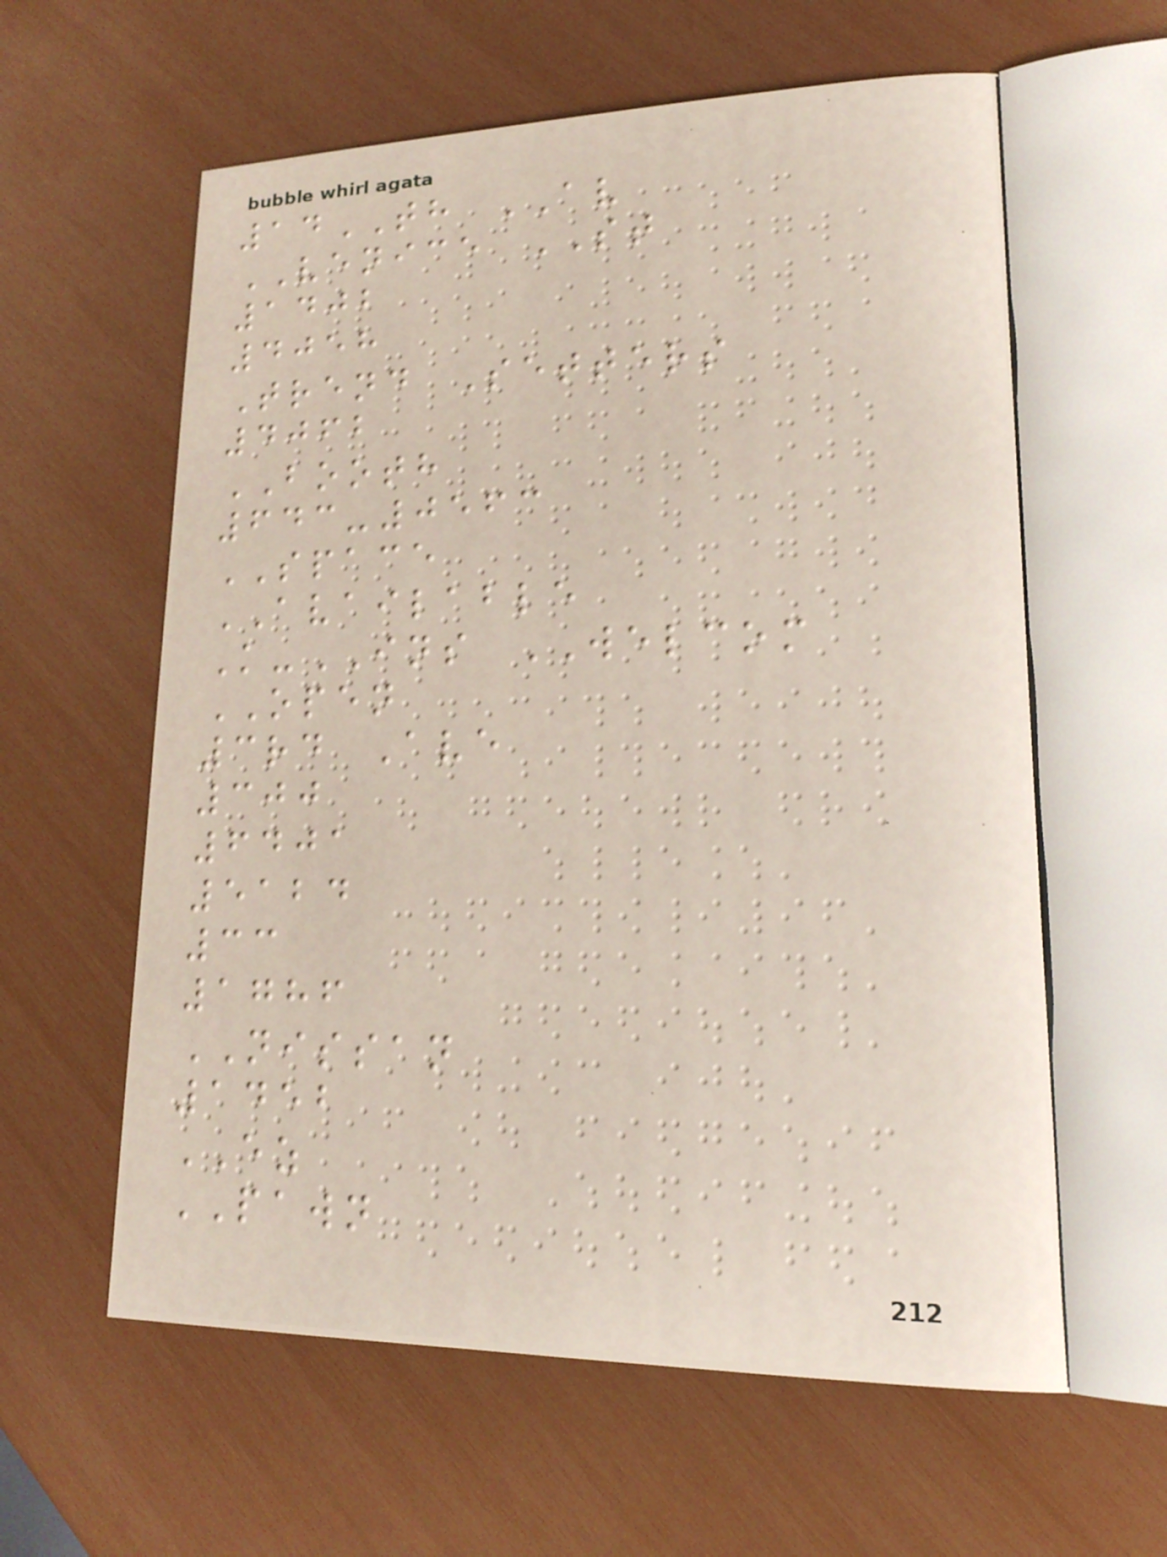14TH AV
VENICE ST
1402
4058
Trend Setters
4062
BOOTH
643-0563
SPACE
AVAILABLE
K-INS WELCOM
OPEN
3rd Ave
300
6401
5124
33
1786
NISSAN
1452
EZ
PAWN
